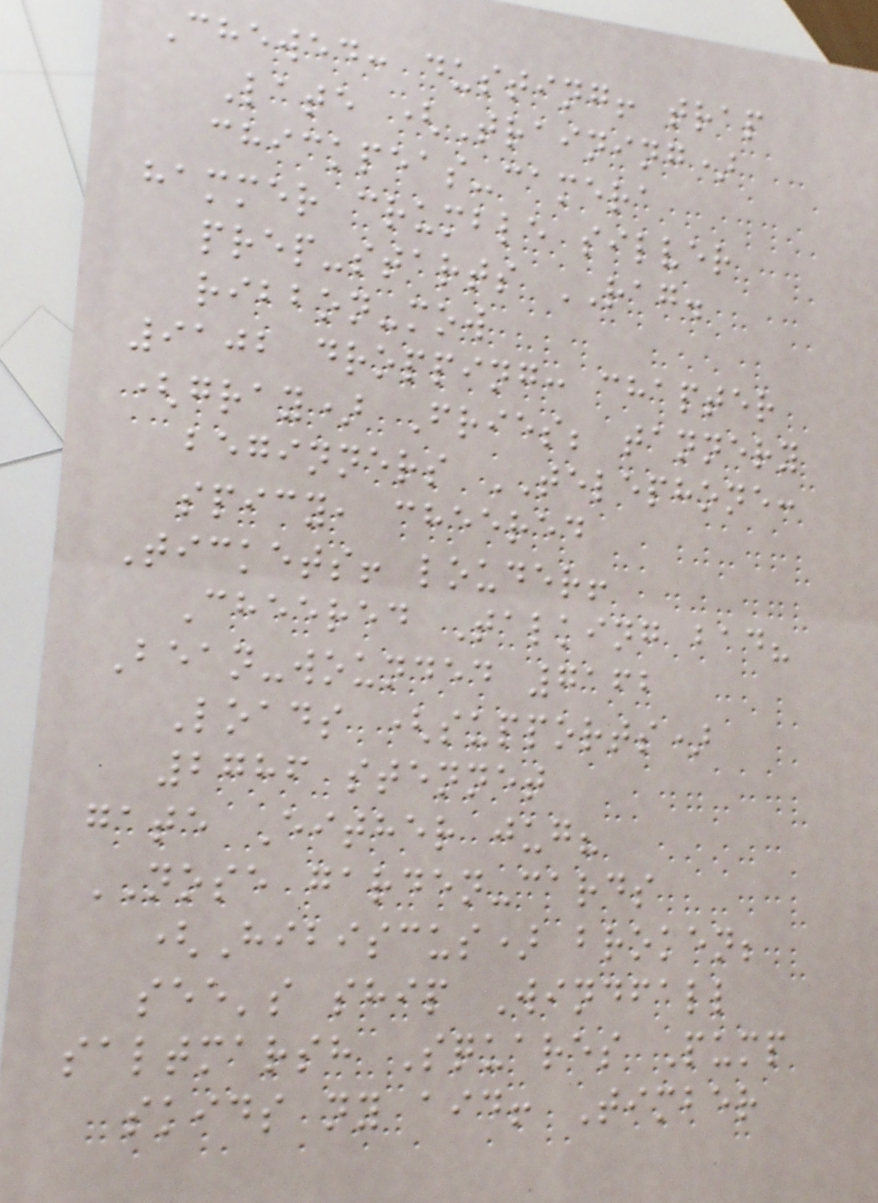Chewed: dusting! trap
Late (Training)
chickpeas-camera
hammer crumble silver
prep-starts RAG.
ribbon-mow
9102 dropping: chapter
(gray) Fries; tannery
beginners TELEPHONE:
spicy, cheered
Tickets! louder!
Cheered Talking bad?
Bean-wounded 7162
Loads (supports)
2786 stennet
gate Either jug?
NOSE garden-cards
(Hibiscus) broken;
see's ship Windfall
saltmarsh Squares Pump
skids ny aid! Timber
